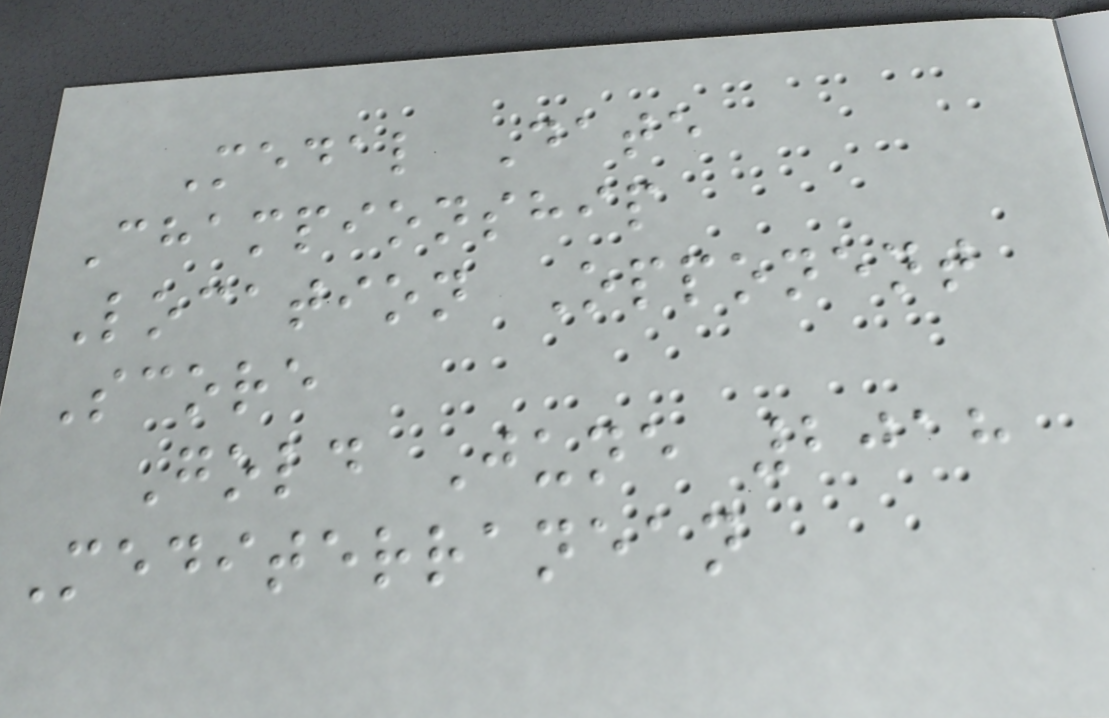Medal Date
Championship
Location Opponent
Score
Gold June 2018
Mediterranean
